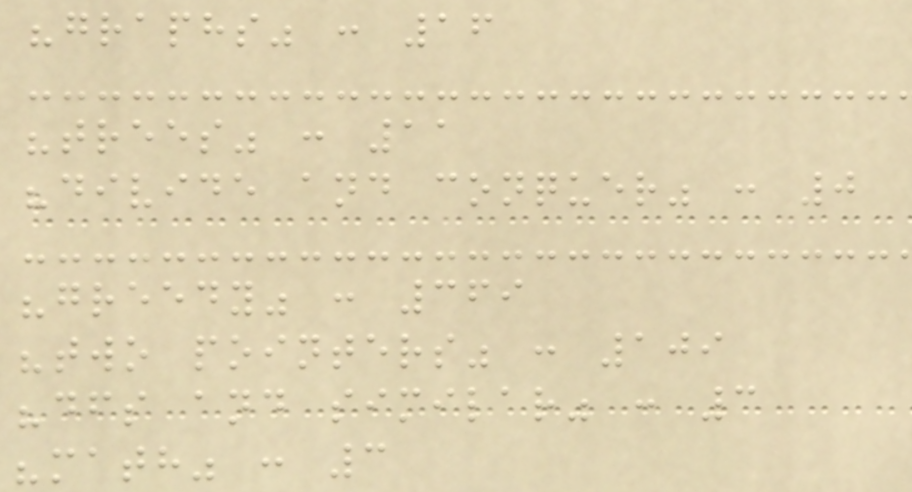"graphs" : 16
"trees" : 11
"divide and conquer" : 0
"greedy" : 369
"two pointers" : 109
"dfs and similar" : 3
"math" : 3
